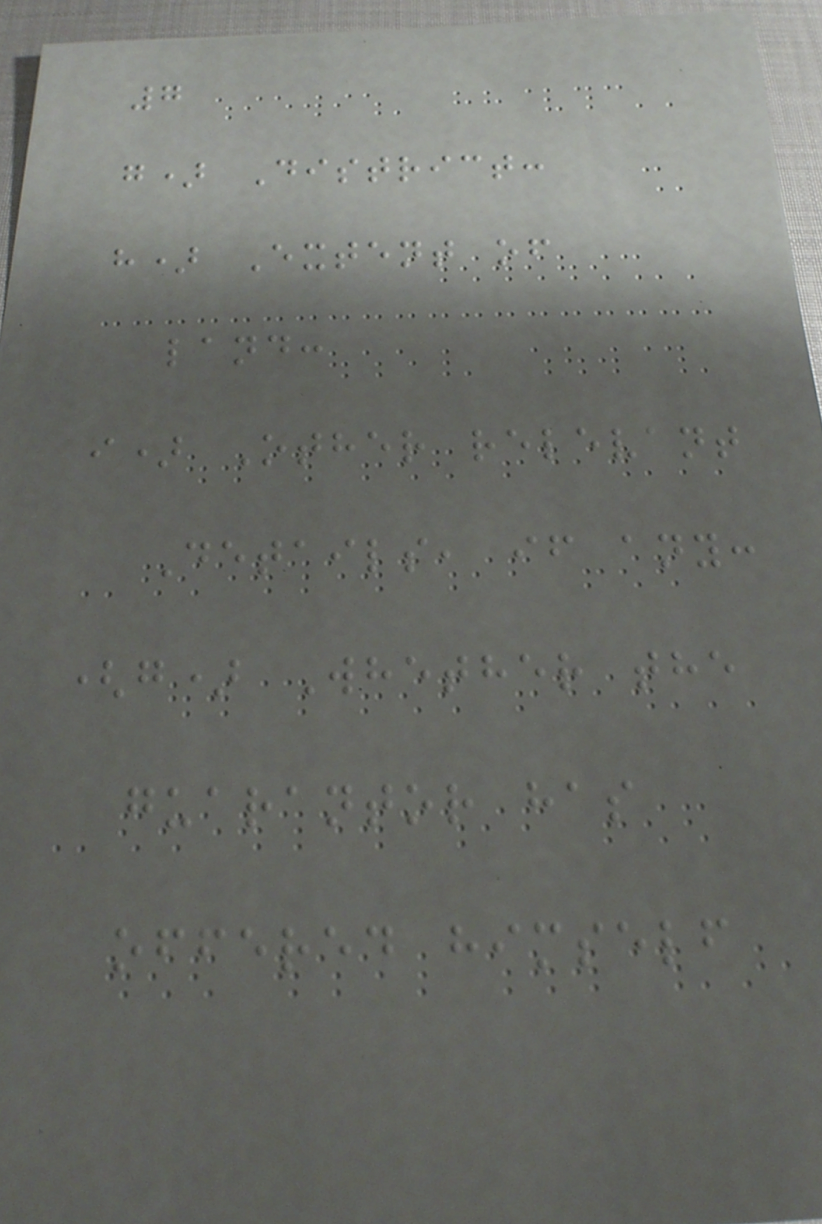7
g) District:
h) Extent of
land:
i) Other relevant
Details, if any:
(g) Whether the
guarantor has
offered himself
